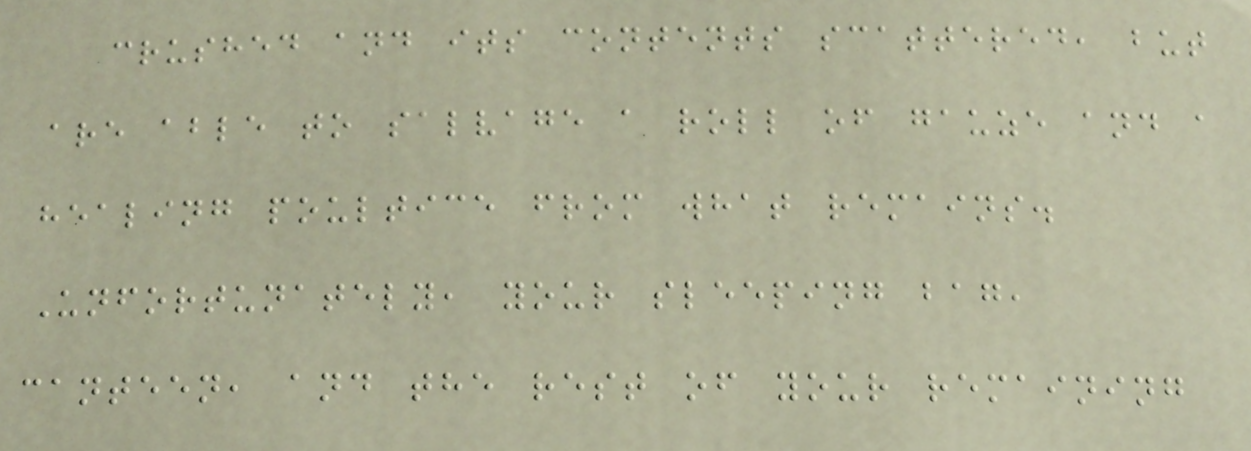crushed and its contents scattered, but
are able to salvage a roll of gauze and a
healing poultice from what remains.
Unfortunately, your sleeping bag,
canteen, and the rest of your remaining
